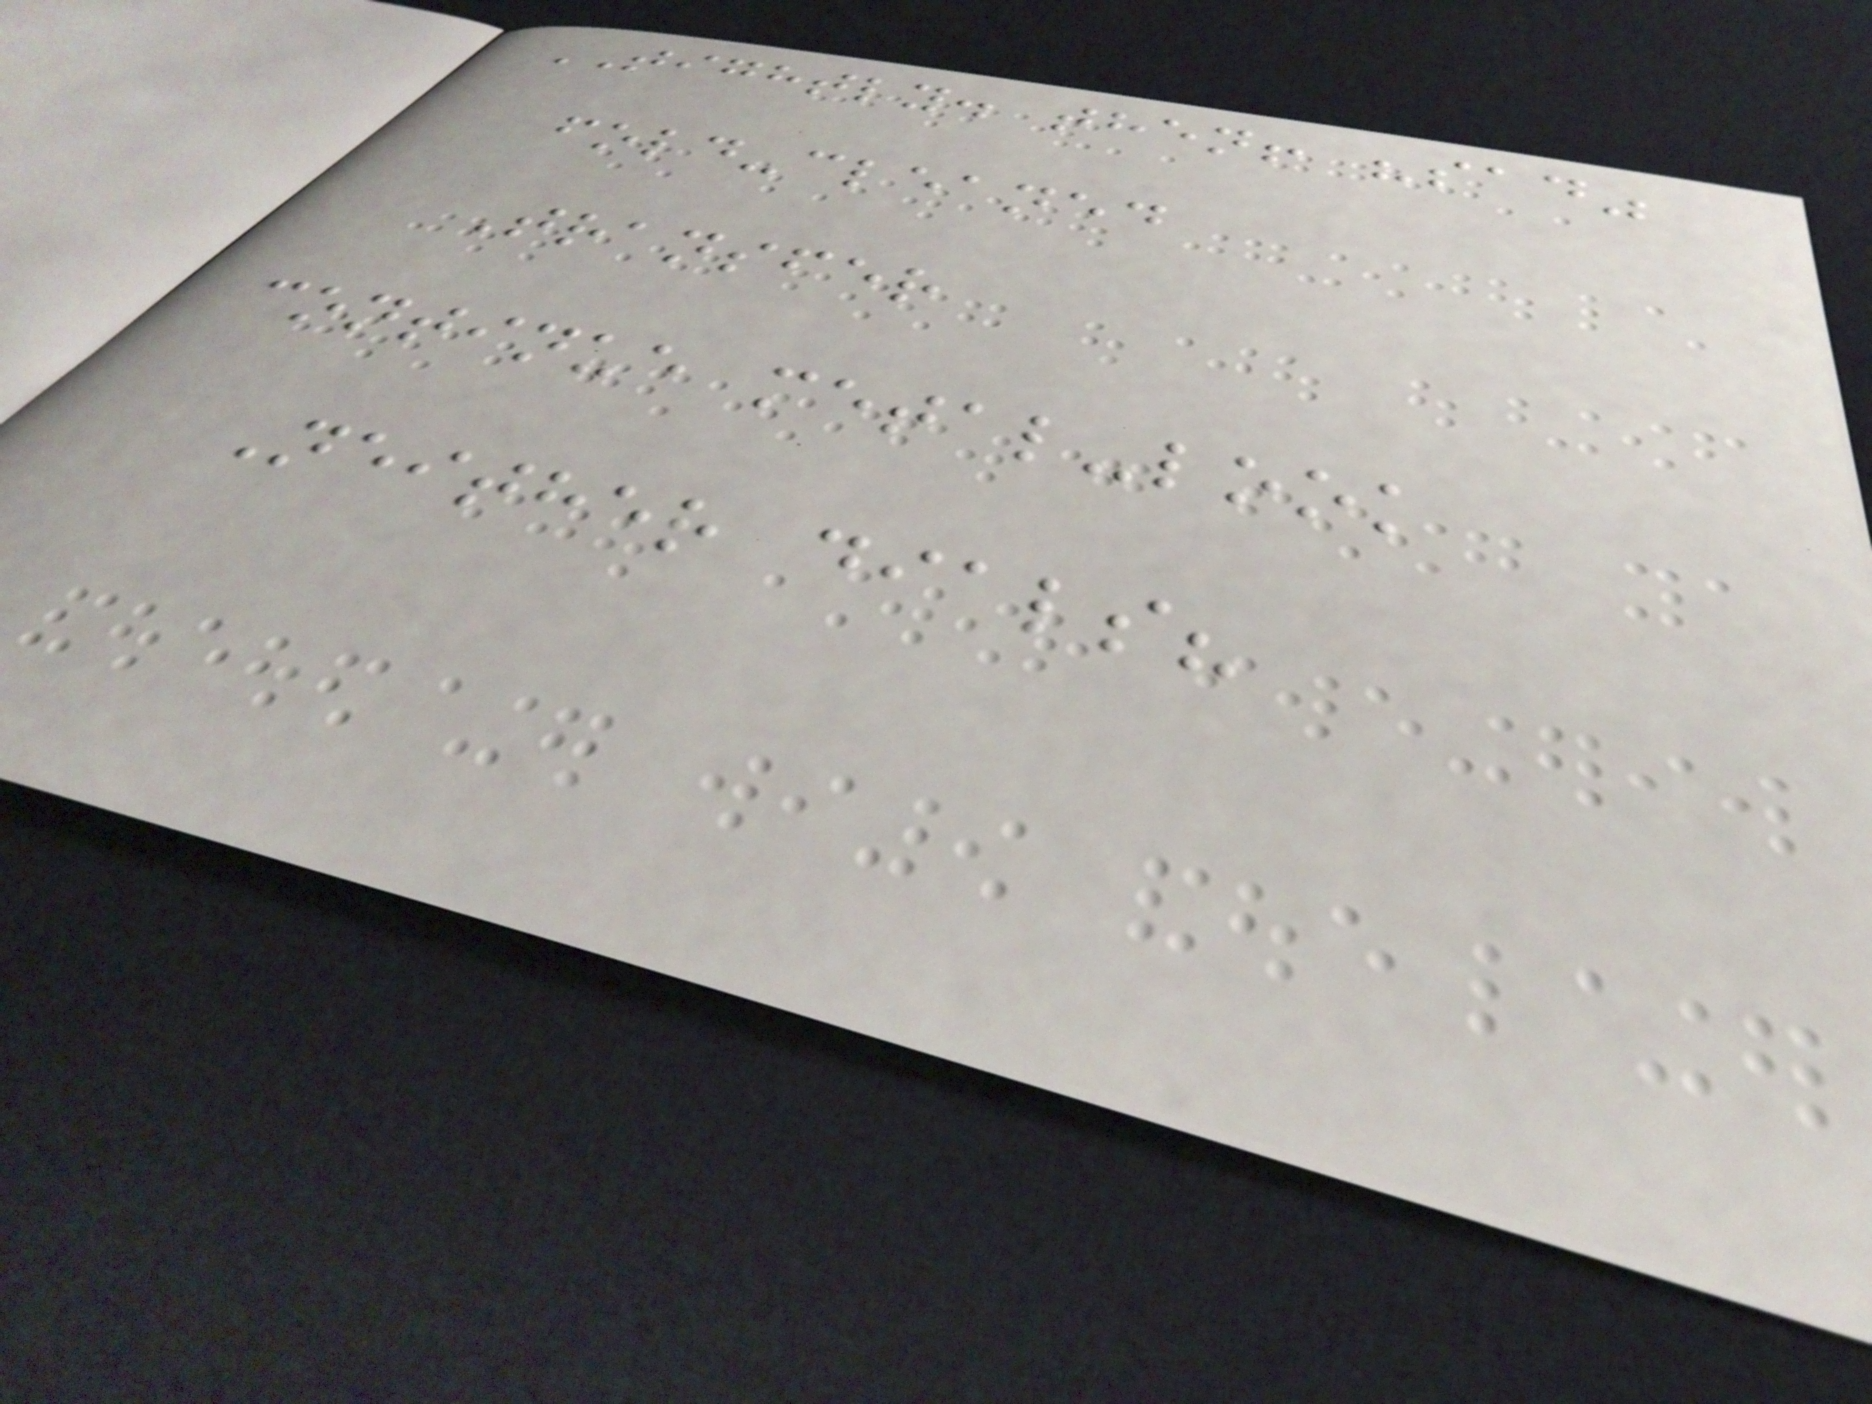TIGHTLY. then! "sad"
fold-cleaned
Transfer
continue metal-look
Neither dials?
